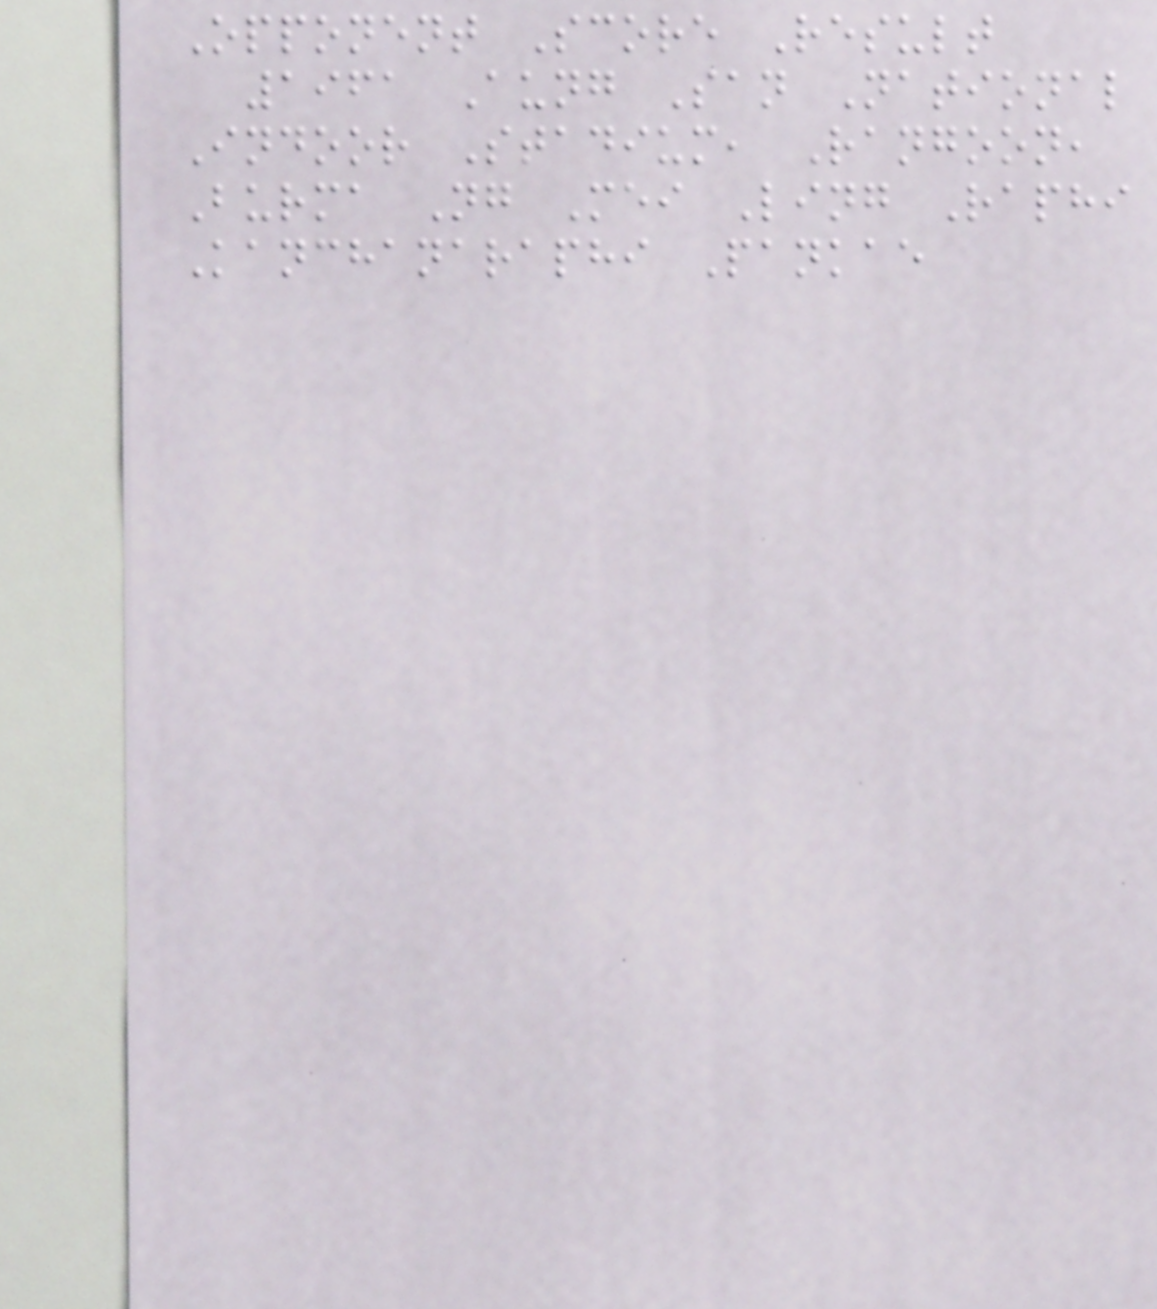Opponent Score Result
1961 Aung San National
Indoor Stadium, Rangoon,
Burma Ng Mei Ling Raphi
Kanchanaraphi Pankae
